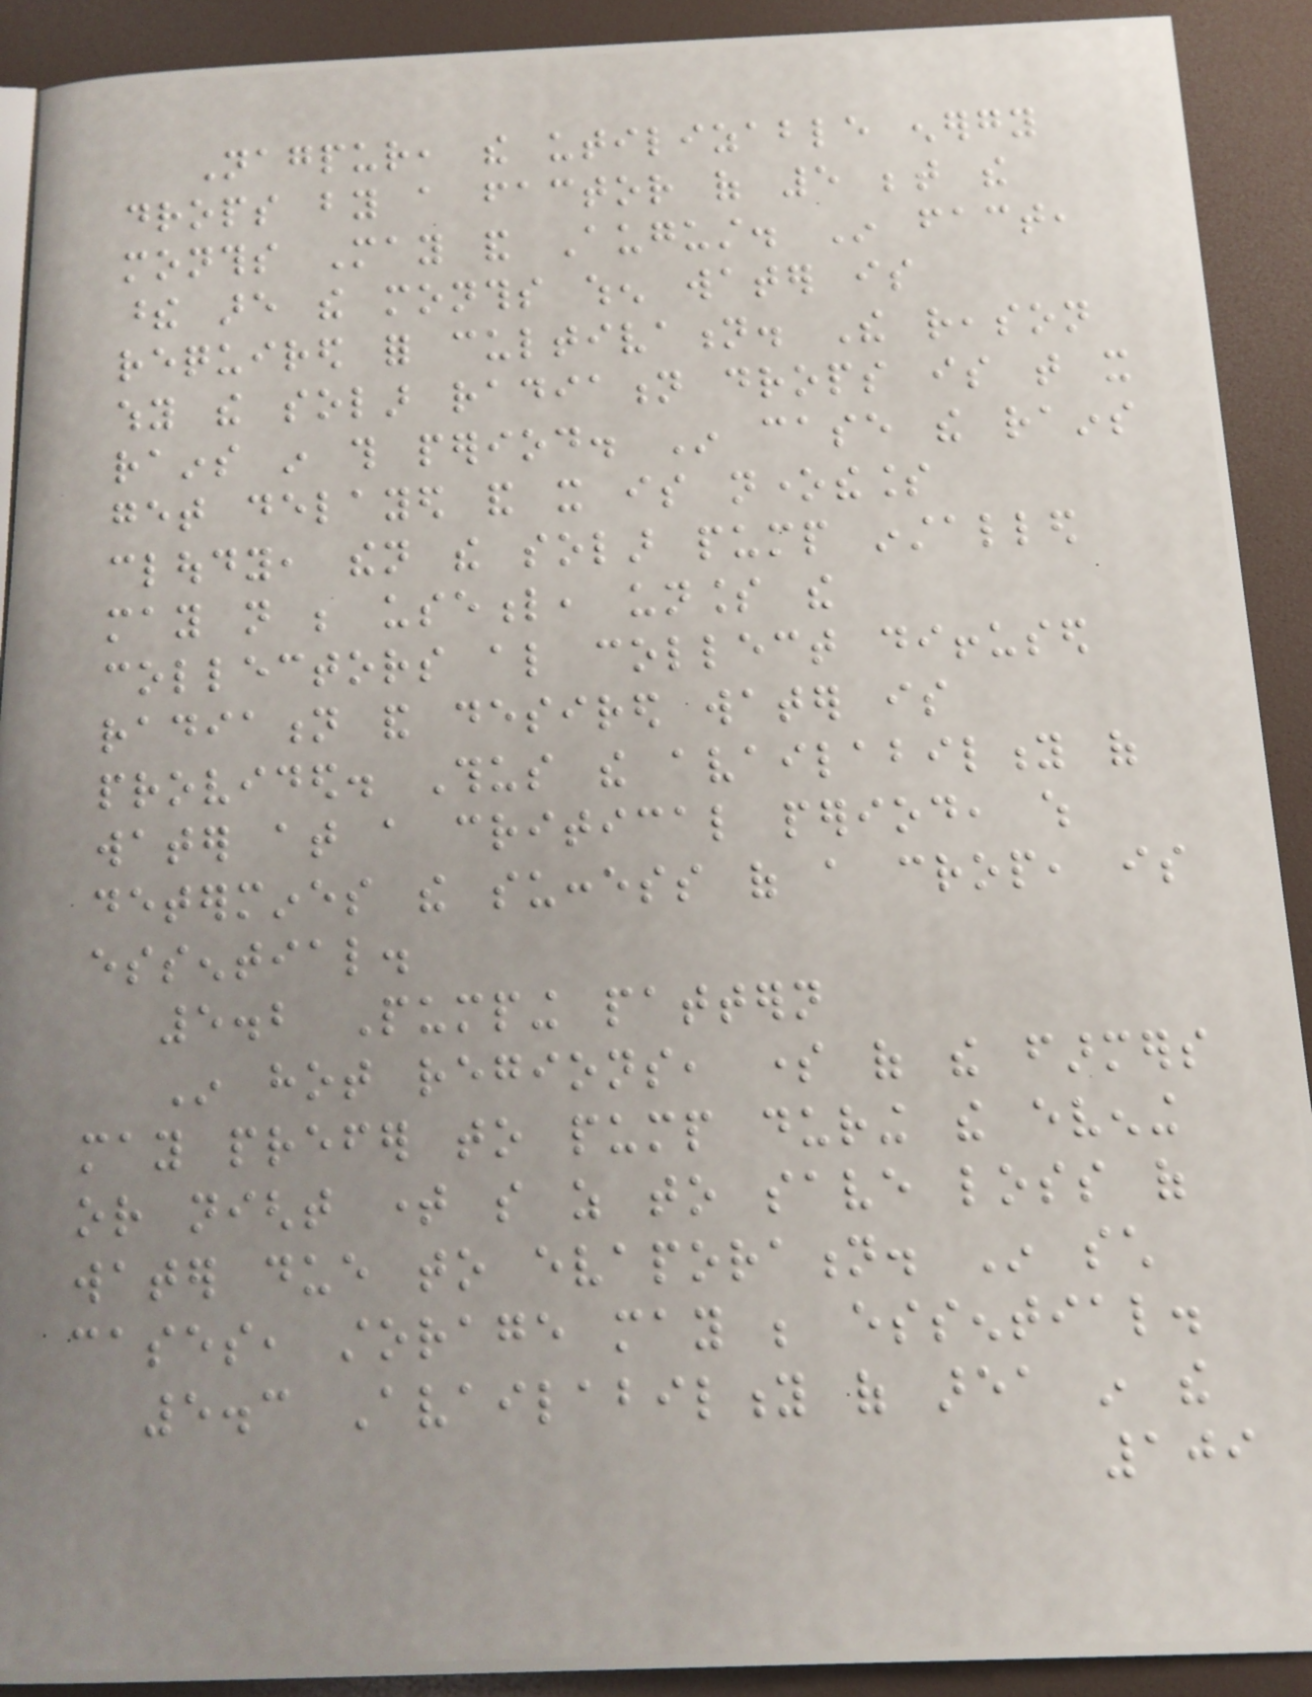Nagpur, the utilizable energy
drops by a factor of 5 between the
months May and August. In fact,
these are the months when water is
required for cultivation. The reason
why the solar radiation drops is that it
rains in this period. In case the rains
get delayed and it is nonetheless
cloudy, then the solar pump installed
may not be useful, unless the
collectors also collect diffused
radiation and desired water is
provided. Thus the availability of
water at a critical period, which
determines the success of a crop, is
essential.
5.2 Pumping pattern
In hot regions, some of the farmers
may prefer to pump during the evening
or night time so as to save loss of
water due to evaporation. In such
cases, storage may be essential.
5.3 Availability of area in the
109
